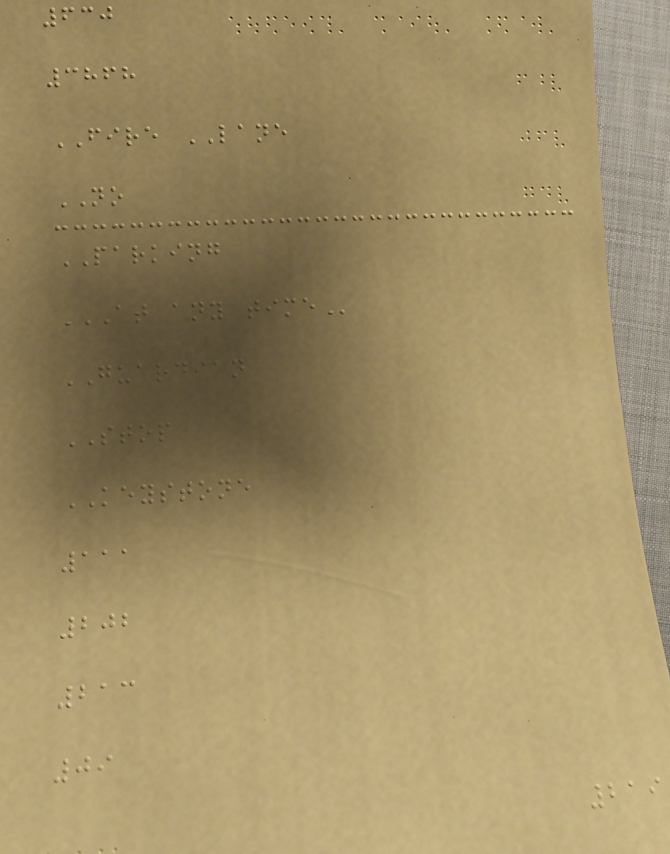630
3868
FIRE LANE
NO
PARKING
AT ANY TIME
GUARDIAN
STOP
KEYSTONE
111
202
213
09
219
